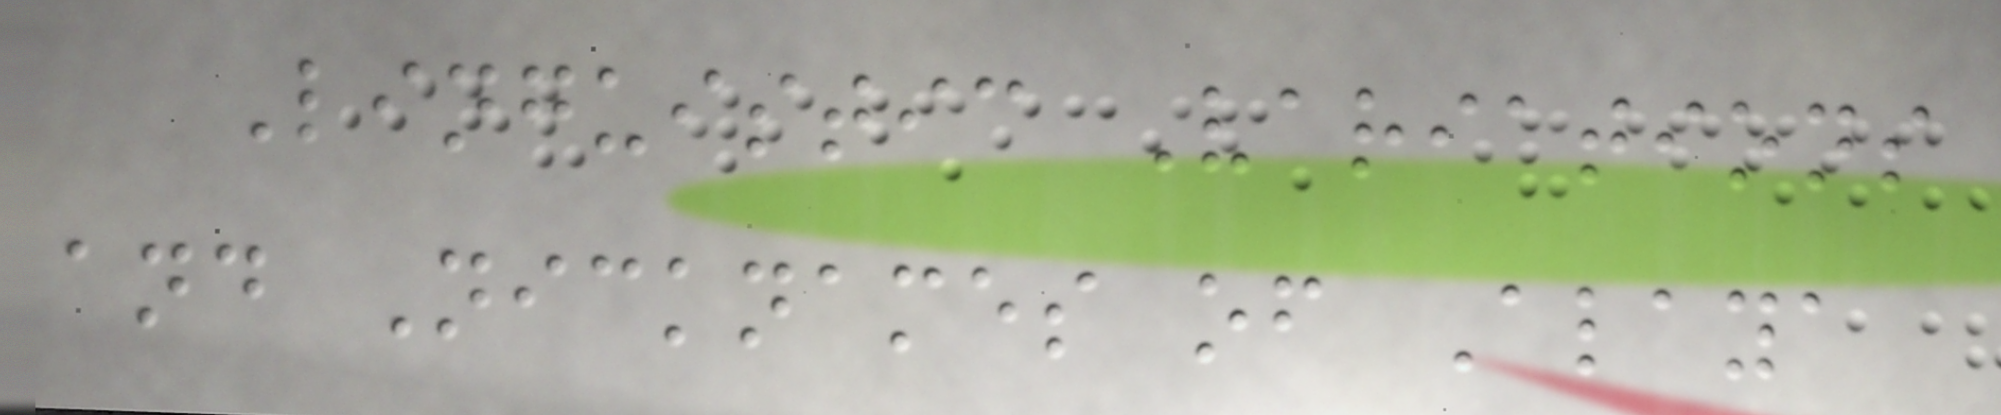Linguistic Variations
and Nicknames of Alaya
